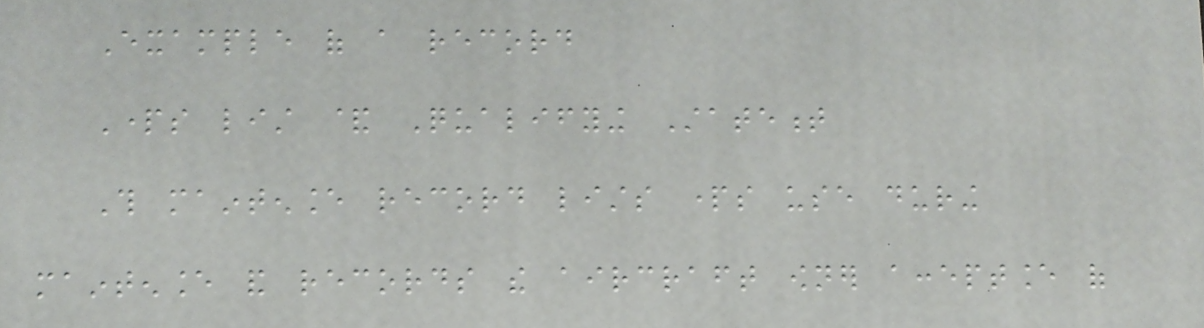Example of a record
Parts list & Qualifying Statement
This maintenance record lists parts use during
maintenance and records the aircraft owner acceptance of
